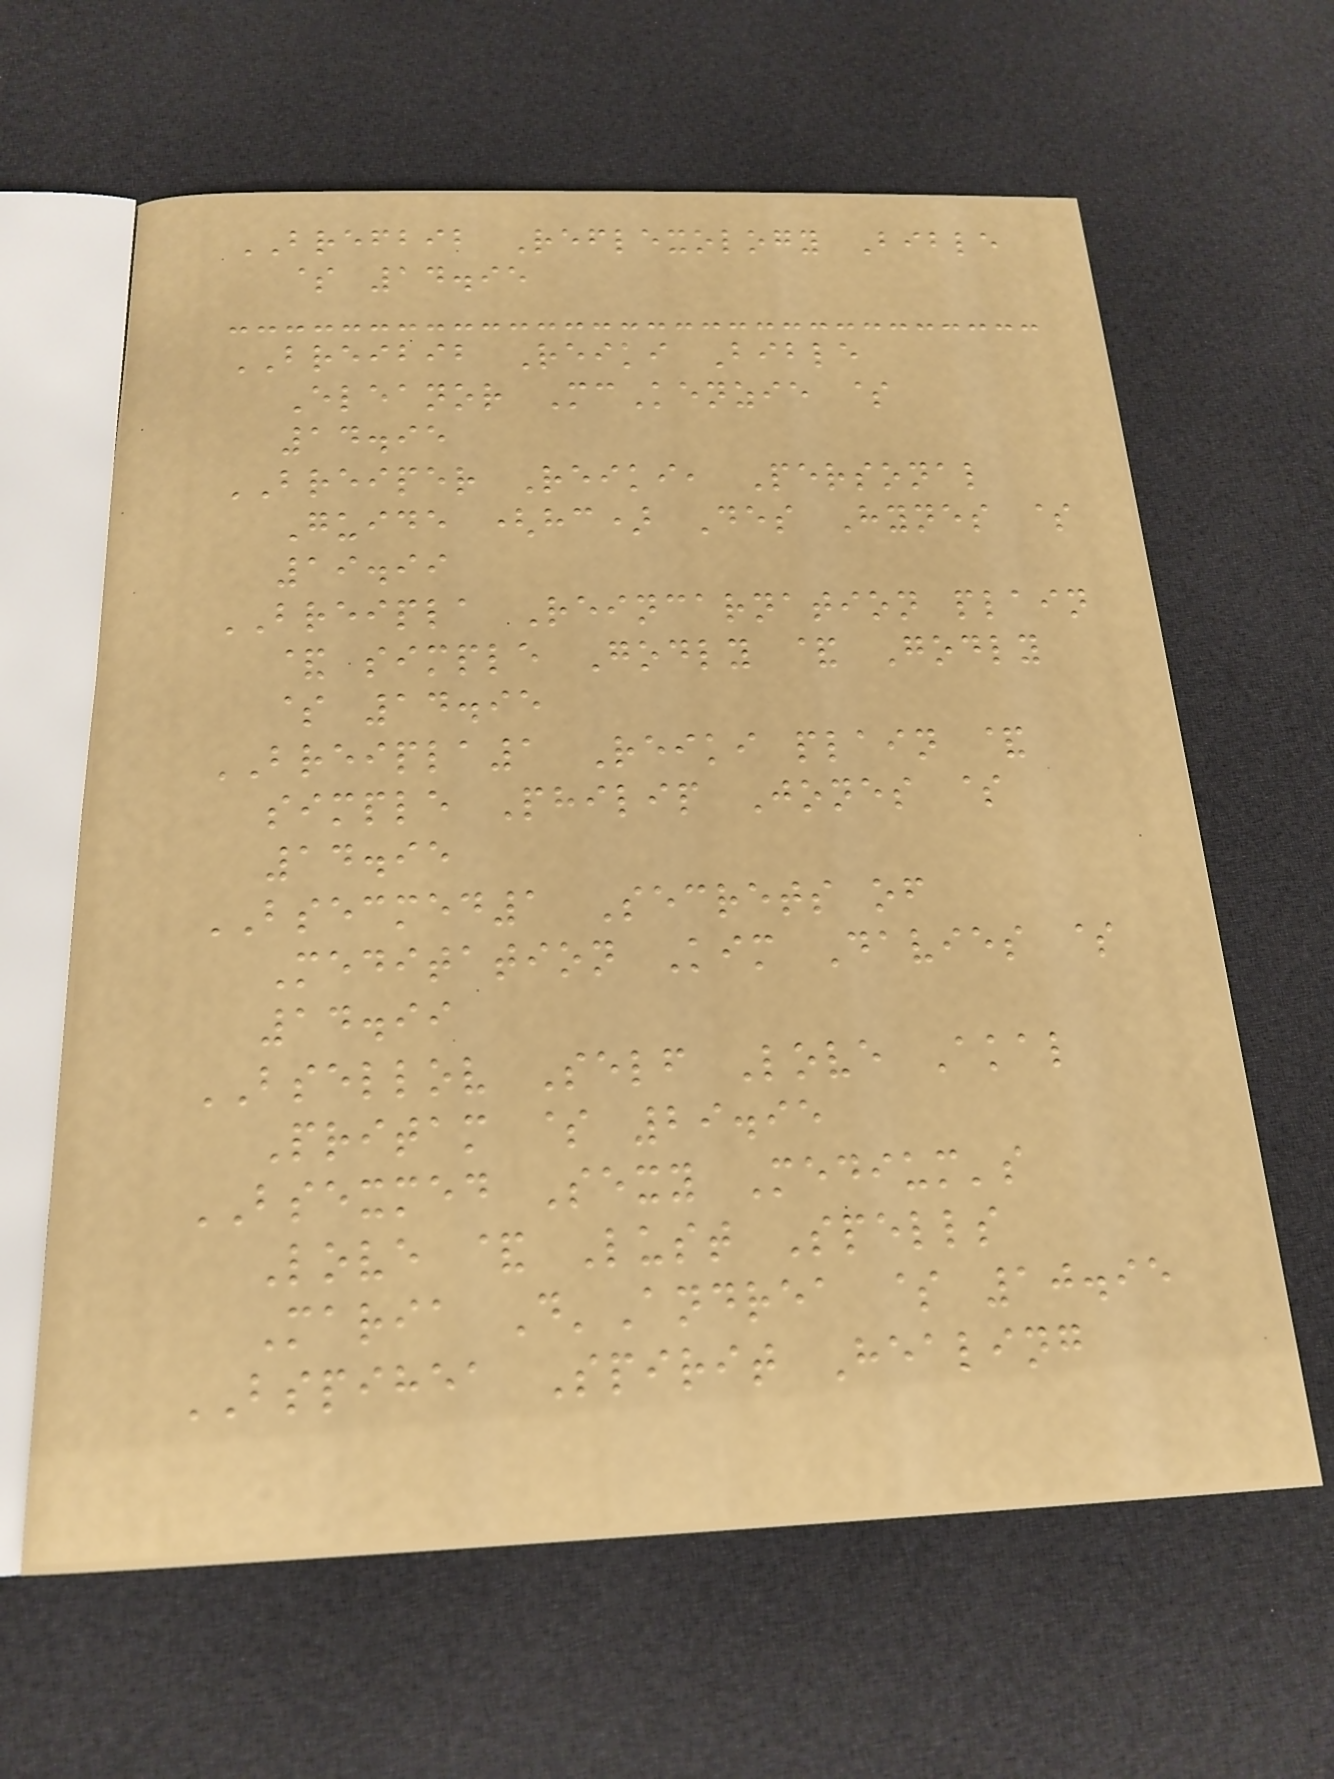BREFBIB Reflexology Bible
$ 14.95
BREIBIB Reiki Bible
Eleanor McKenzie $
14.95
BREIPER Reiki, Personal
Guide (hc) Des Hynes $
19.99
BREIPLA Reincarnation plain
& simple Godly & Godly
$ 14.95
BREIPLA1 Reiki plain &
simple Philip Jones $
14.95
BSECMED1 Secrets of
Meditation Kim Davies $
14.99
BSELLOV Self Love Akal
Pritam $ 29.95
BSEXMED Sexy Medium's
Love & Lust Spells
Maria D'Andrea $ 10.95
BSPIHEA Spirit Healing
